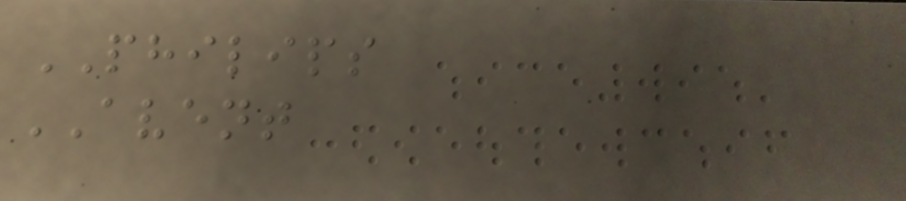PHILIPS
AVENT
